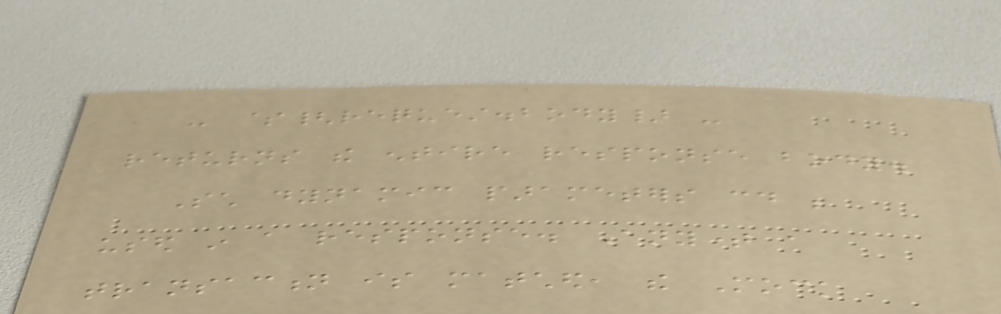- ${request.body} -
returns the entire response body.
Such dynamic parameters could be
used in a response. Anytime a
transaction is matched, the Mock
